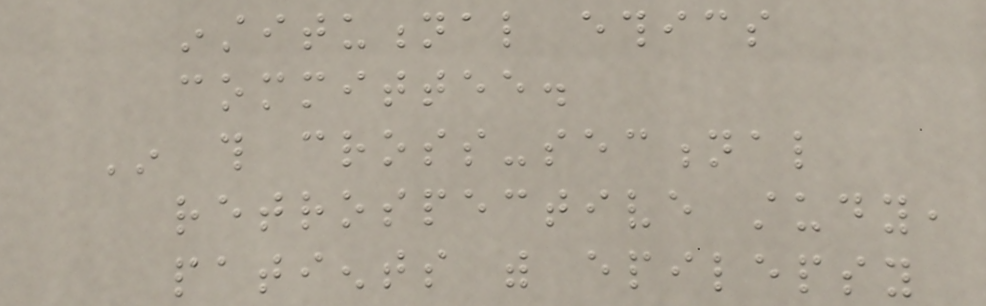institutional ethics
committee.
In this cross-sectional
retrospective study,
patients with epilepsy
